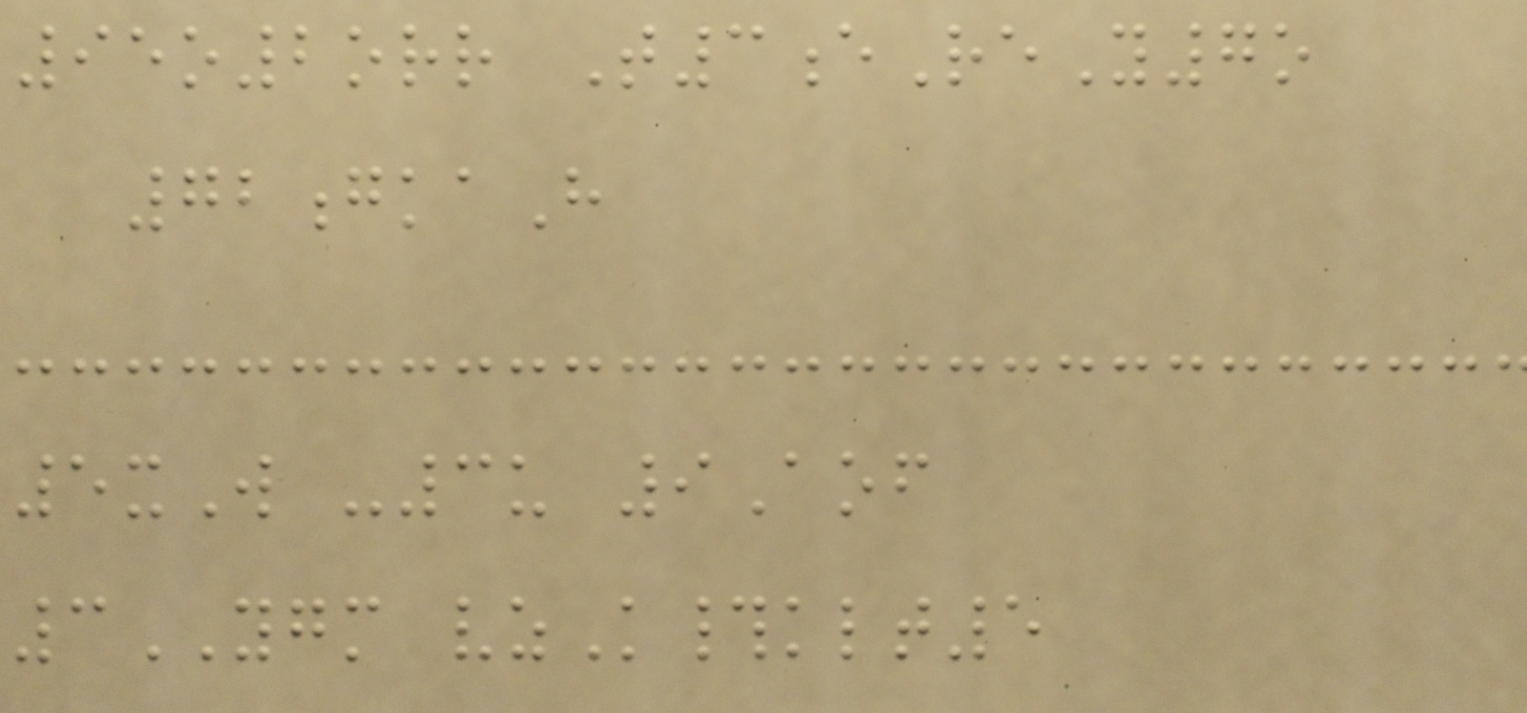95o2orr T3eReY7o
72gkaH
5xW -3u 9Aof
3YGM vzK#klt5
